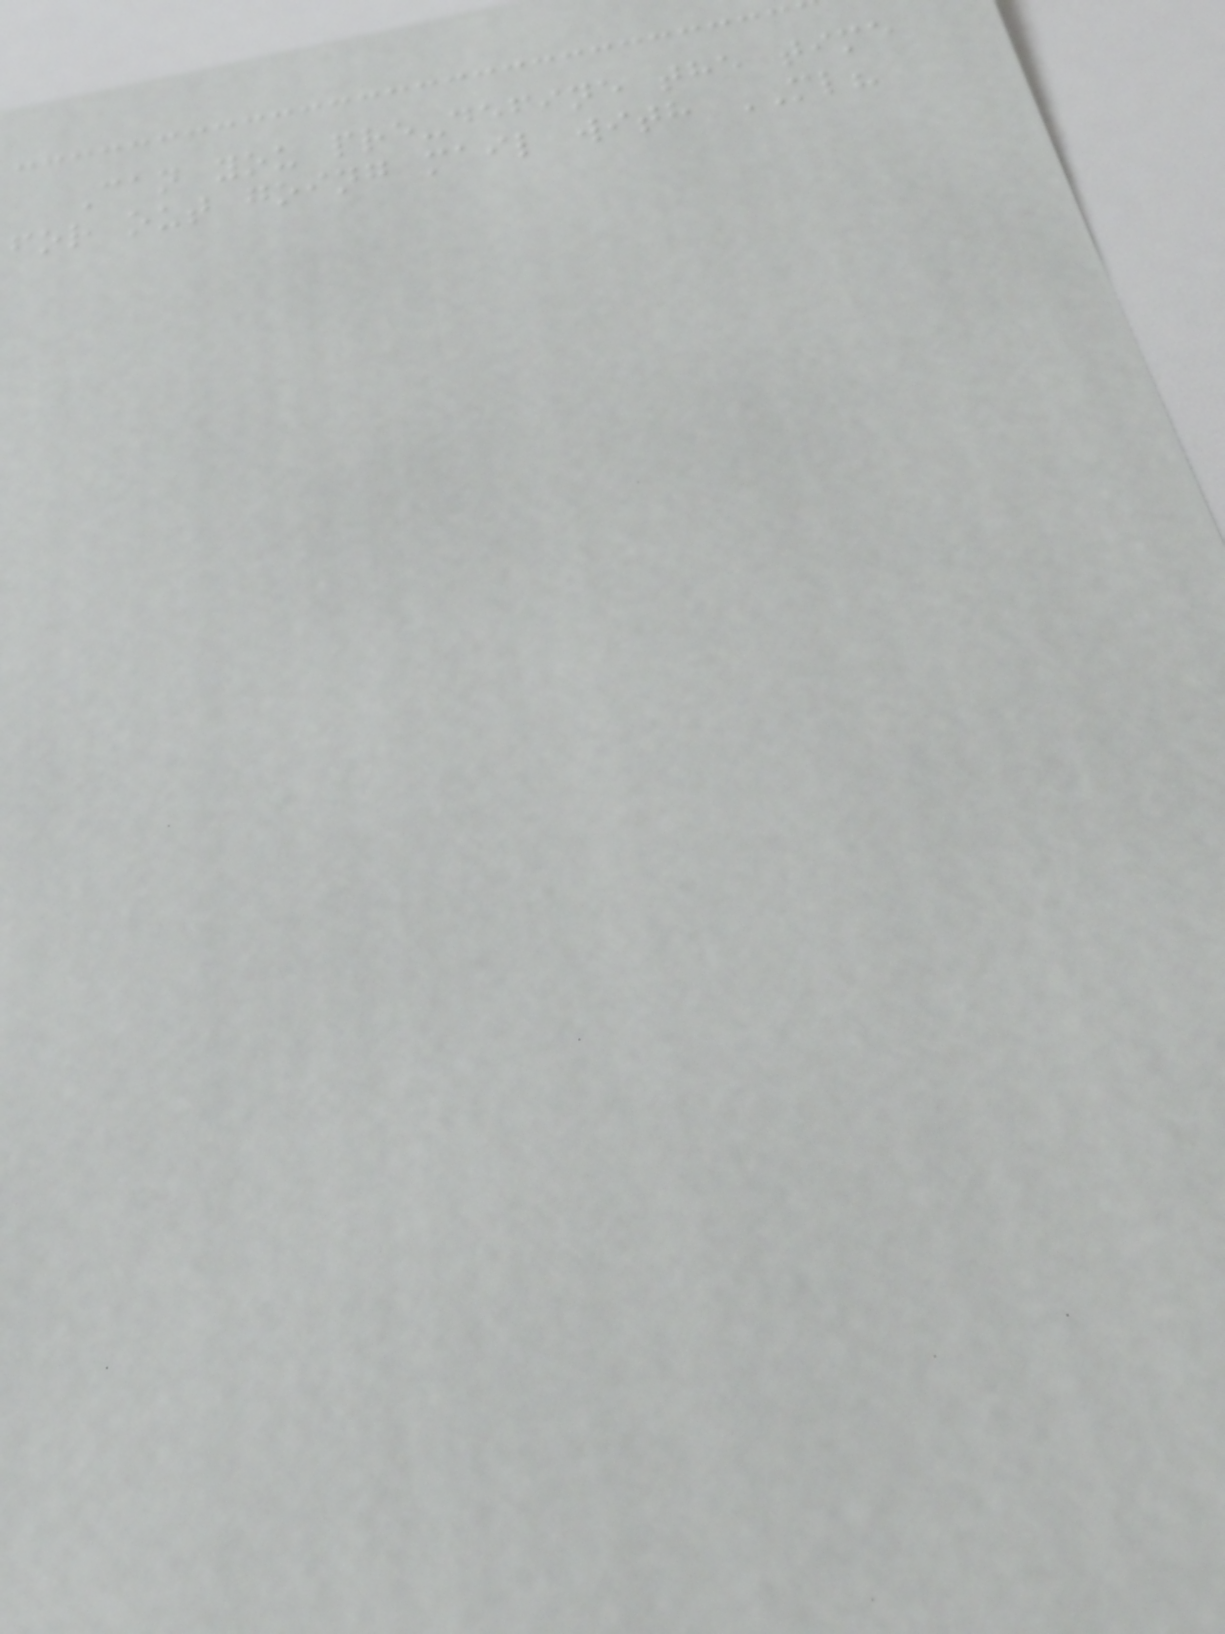Can you pre-define the time
for out going mail with ML?
